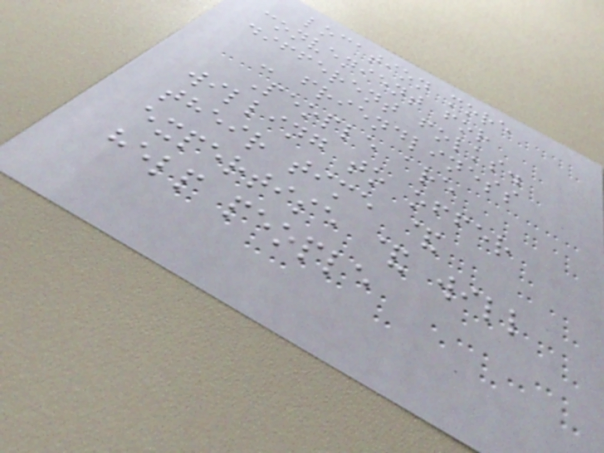location more
convenient for
different folks.
- friendliness
People are
willing to offer
their time &
expertise & will
help people
